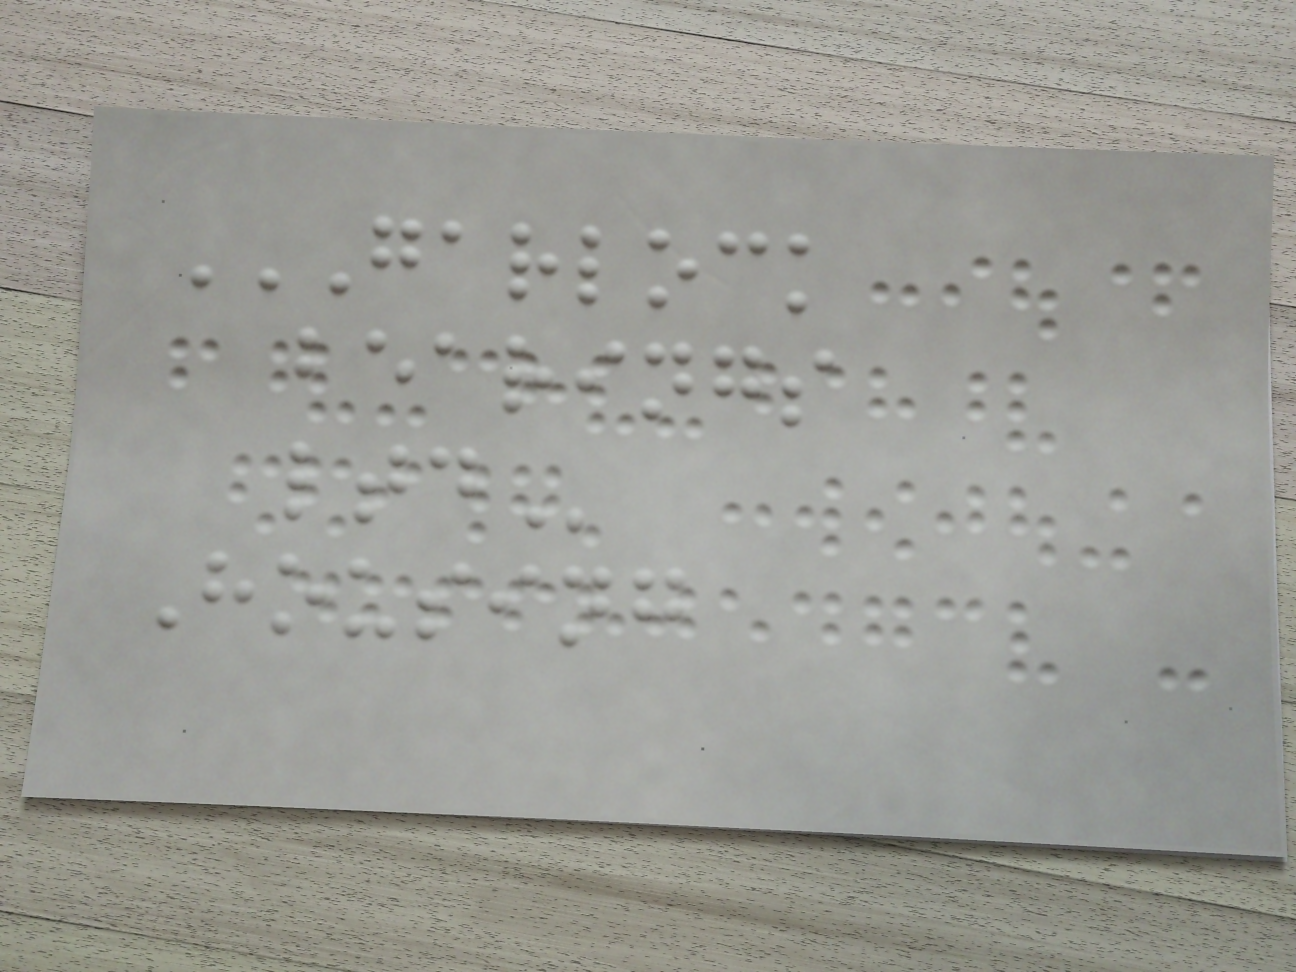GARLOCK
BEARINGS
LTD
Housing
